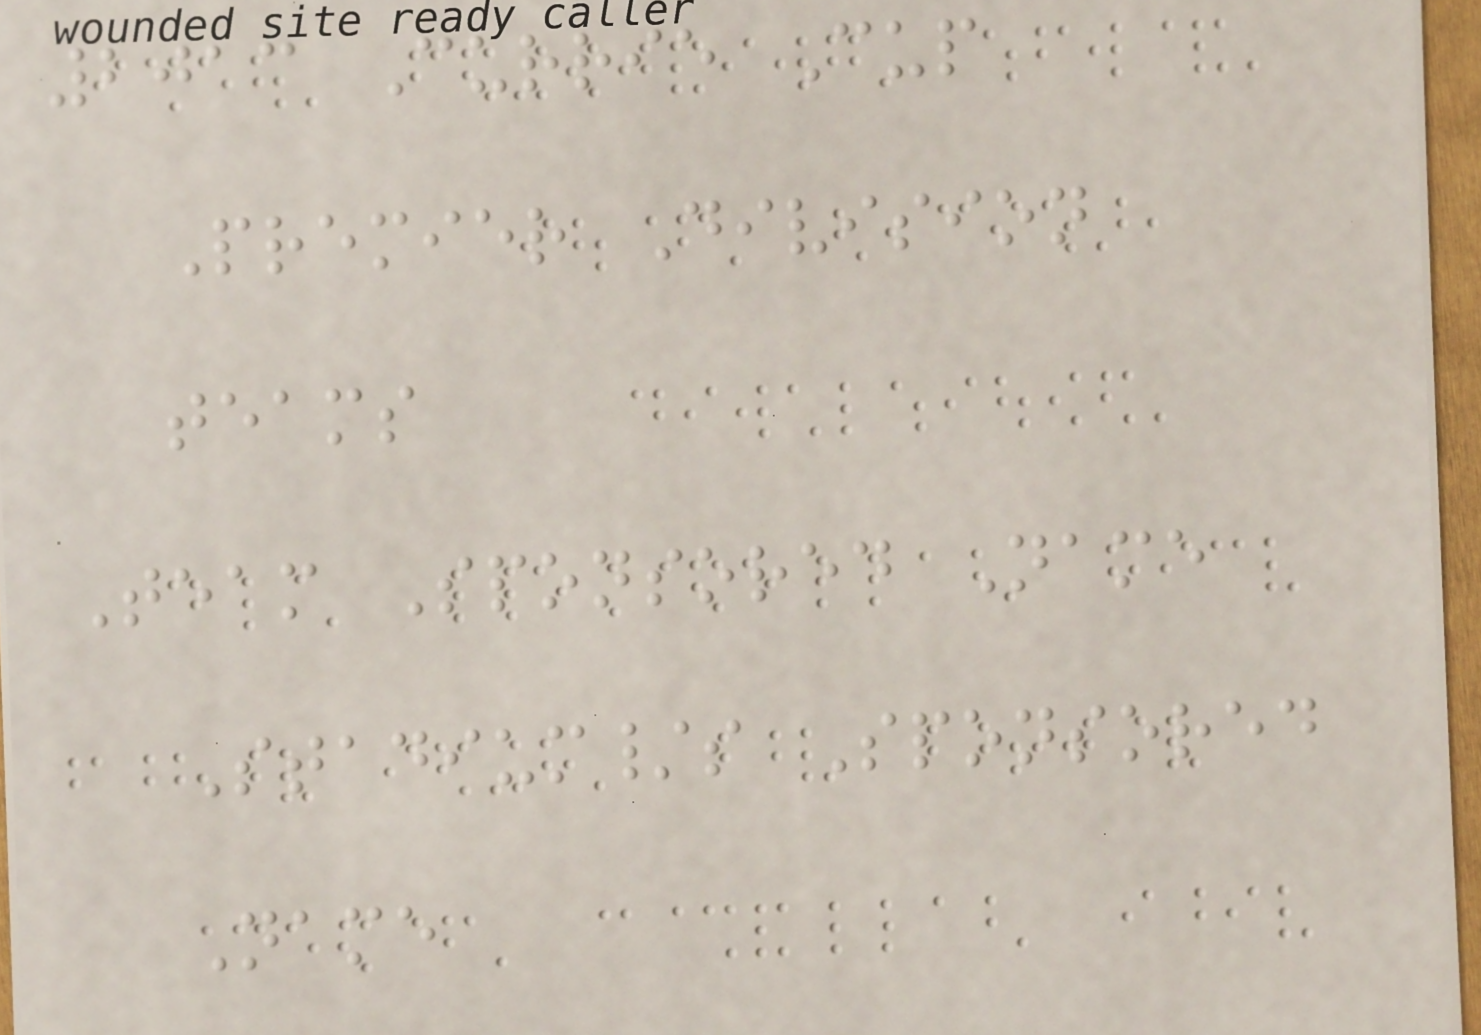2013 Currie Cup
Premier Division
teams
Team Sponsored Name
Stadium/s Sponsored
Name
